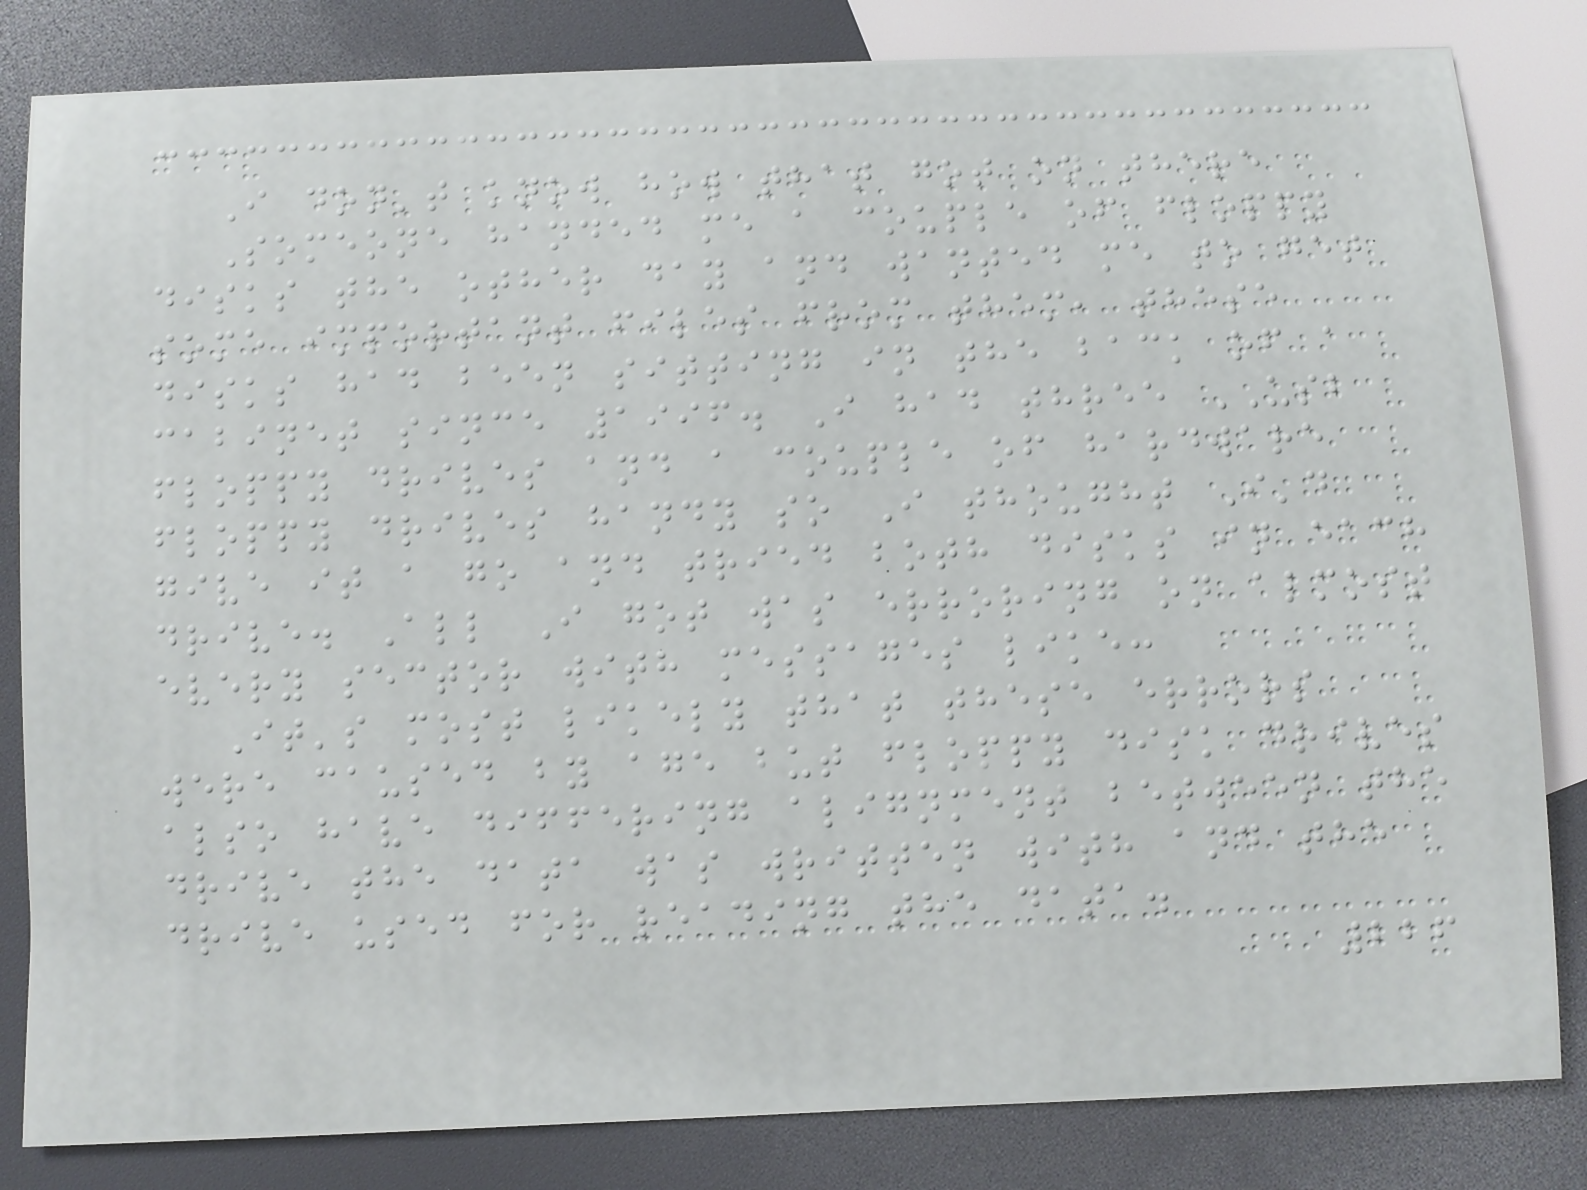I don't know how that got on there
Someone handed me a couple of floppy
disks the other day and wanted me to get
some important files from them, these
disks had been sitting in the back of a
cabinet since 1996. I had three USB
floppy drives and a couple of hardware
floppy drives handy so I thought I'd
give it a go and tried both disks in each
drive. All I got was erroring on almost
every sector with messages like:
It's most likely that these errors
were caused by age but floppy disk drives
also have differing alignment between the
drive the data was written with and the
drive used for reading the data.
226
